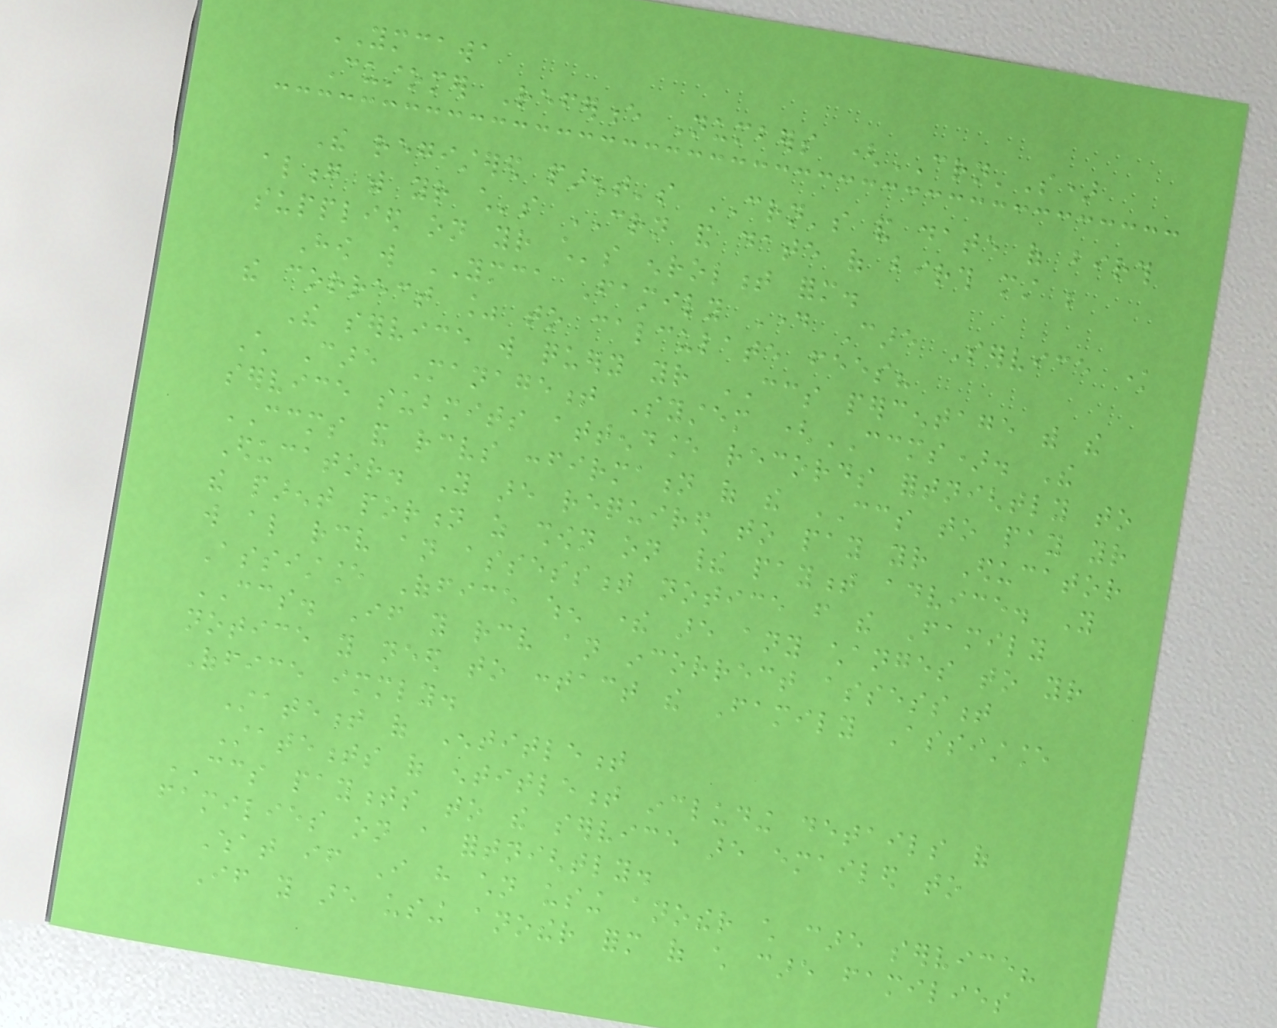YMCAWA
Customer Reference Numbers (CRN'S)
The registered parent's CRN's and date of birth
along with your child's CRN and date of birth must be
supplied on your child's enrolment form.
How will YMCA Family Day Care Service know
the correct % to calculate fees?
The service will query your CCS percentage with the
Child Care Management System (CCMS). The
service submits attendance records fortnightly to
CCMS and receives confirmation of the CCS to pay your
Educator. You are required to pay your Educator
the parent portion as shown on their payment advice. You
will also receive an assessment notice from the Family
Assistance Office when there are any changes to your
CCS. If you receive an incorrect assessment
notice you need to contact the Family Assistance
Office immediately.
Statement of Entitlement
Statements of entitlement including details of
CCS payments to the service are emailed to
families on a fortnightly.
What if I have children using another child care service?
If you are using another form of child care families
